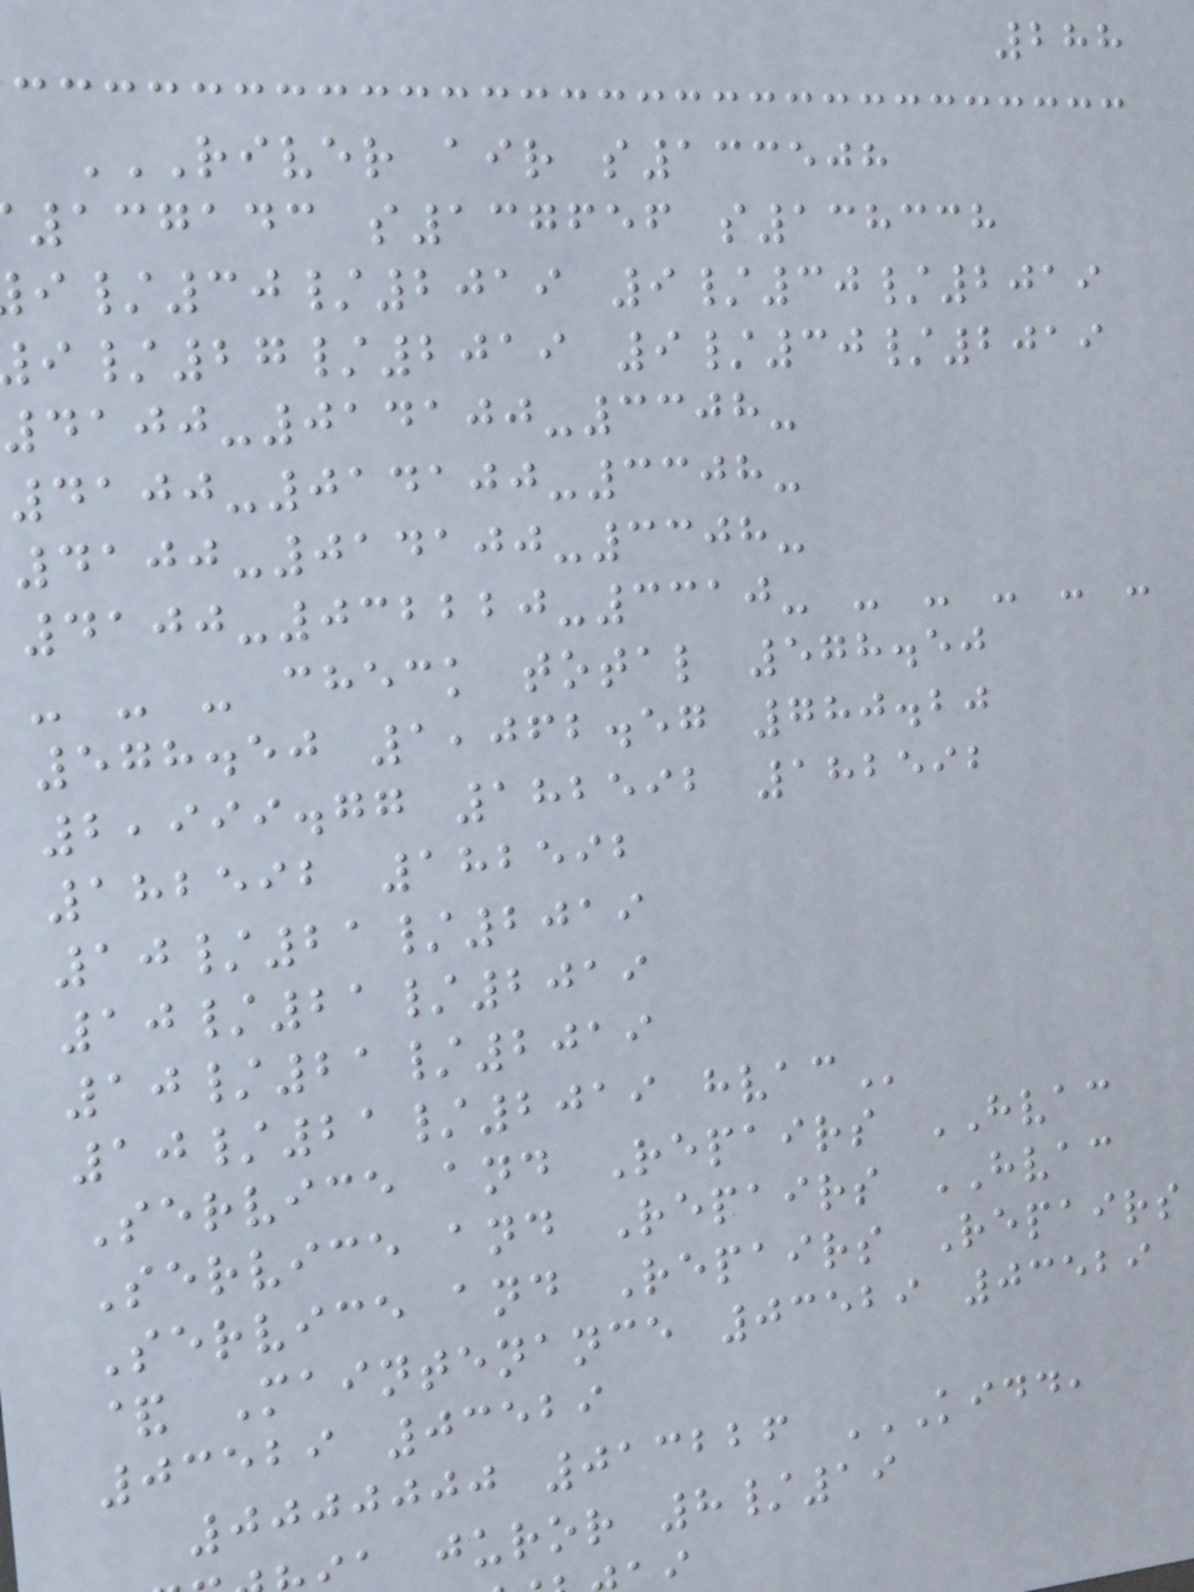288
RIVER AIR S133508
137143 s137656 s138338
/30/2019 9/30/2019
/27/2019 9/30/2019
4100-014100-3308-
4100-014100-3308-
4100-014100-3308-
4100-032220-3310- - - - - -
- - - check total 578.50
578.50 1,062.57 780.20
2,999.77 182592 182592
182592 182592
10/21/2019
10/21/2019
10/21/2019
10/21/2019
Service and Repairs HVAC
Service and Repairs HVAC
Service and Repairs Repairs
& Maintenance 03529 03529
03529 03529
0000000 013226 KIDD,
a juror 8/19
